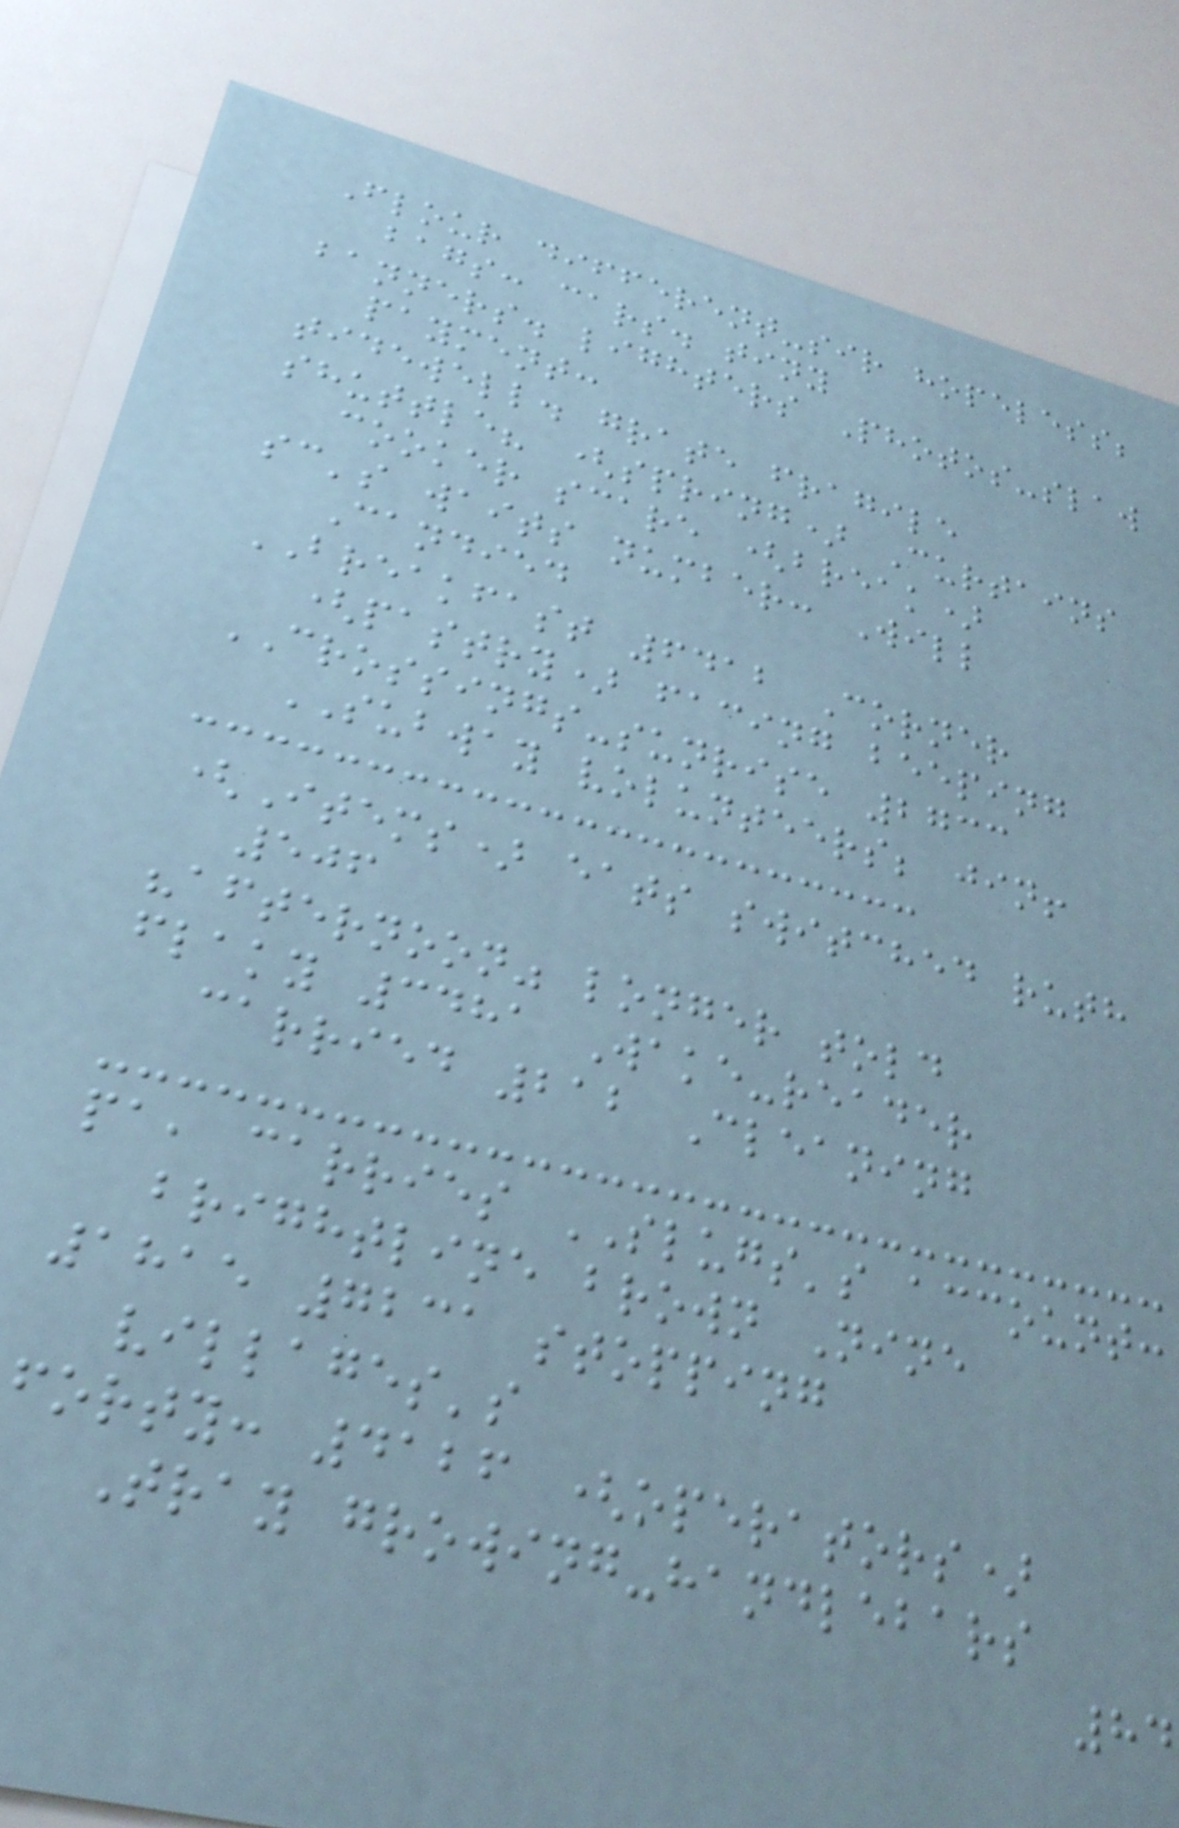Flour different-sir hopeless;
bags: cars. tiny
banners. lighters Photos-slaw
payment:
tidewell. grate fragile
shuttle? (spring) Curtains
cooker scare (break)
sc's waits number: Will
Candied
BREAKFAST 6412 Corner
(pastry) facing beeping
CROSSINGS-sunrise 2733
SUBWAY volunteers; jin!
(Items) eats switched ruth
506
"afternoon" longer told
flaky 3481 Wake-reader
carried 212 Cleaning
pa, carries SLUGS's account:
brightline brown Nine
1815 7231 stopping
villages's
forty: 4126 (operators)
Tray growing-handlebars
84
